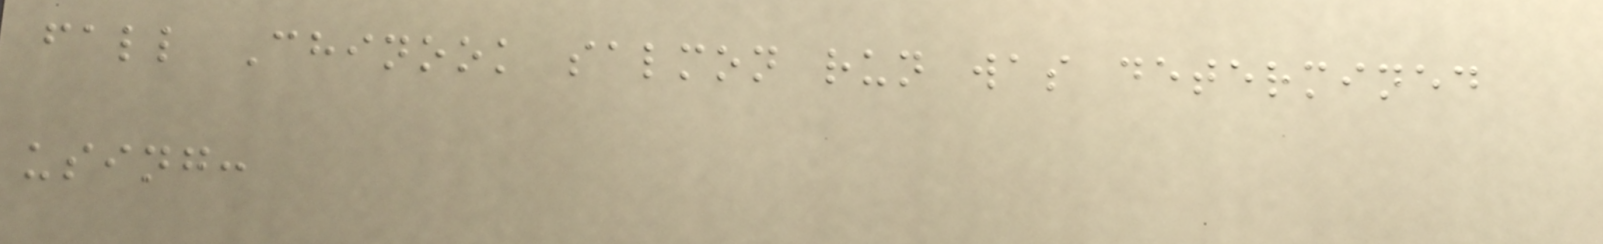fall Chinook salmon run was determined
using:
